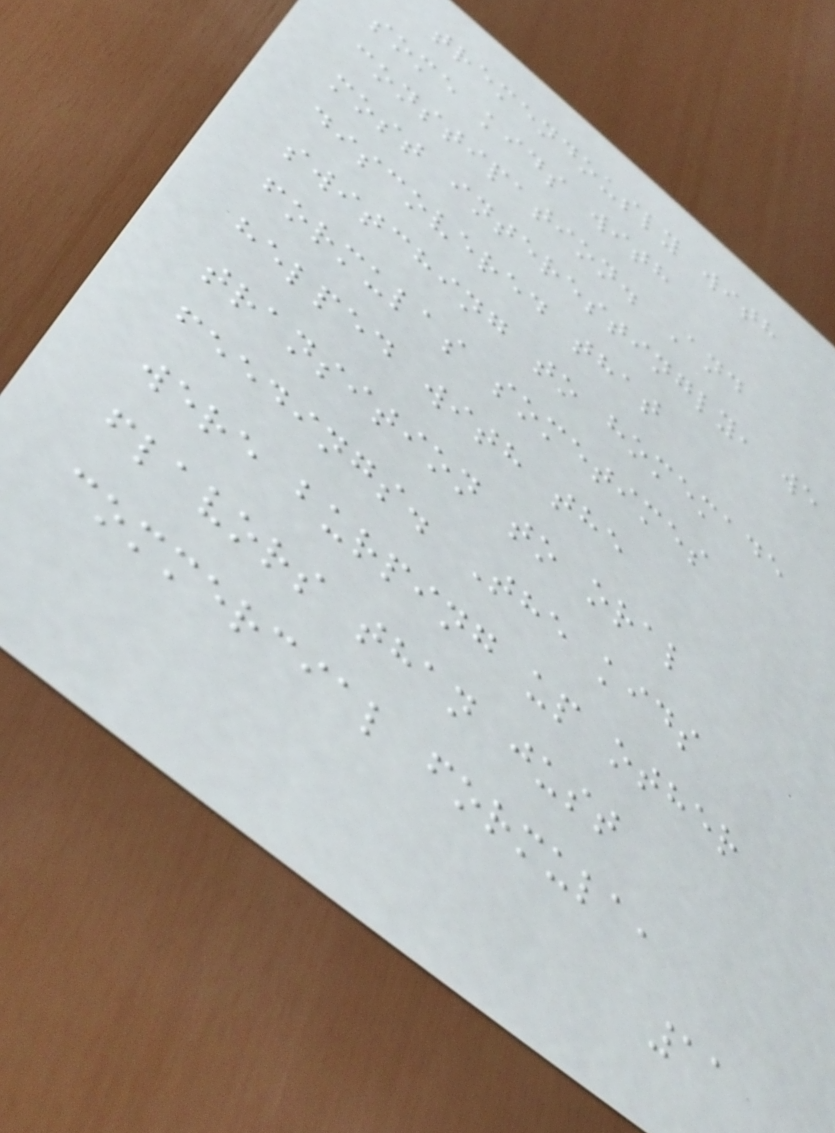tremendously with
some kids with
constipation. And
most interestingly, we
discovered that
switching to homemade
formulas sometimes
helped with the
transition to oral
feedings. The kids
were burping up other
flavors than just
commercial formula,
11
